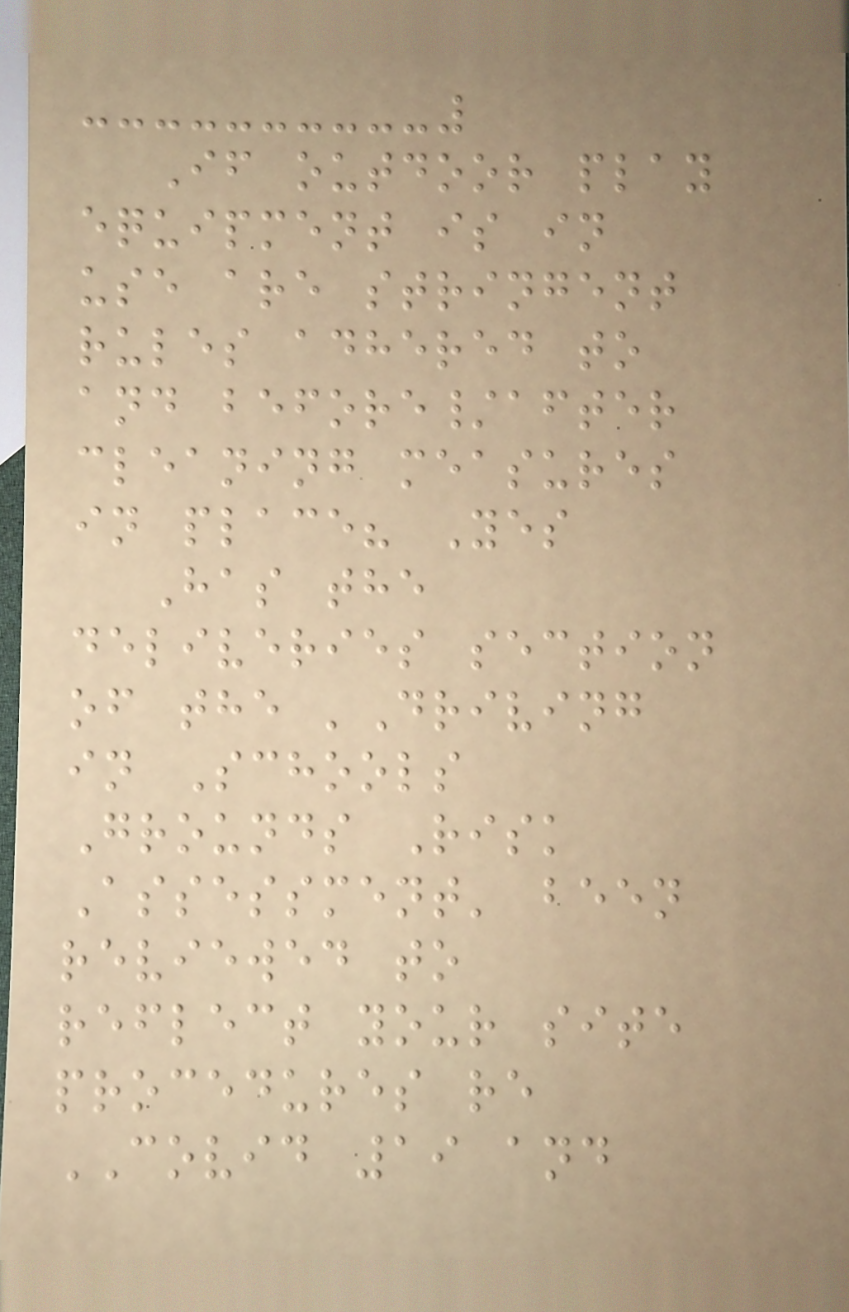If outdoor play
equipment is in
use are stringent
rules adhered to
and before/after
cleaning measures
in place? Yes
Has the
deliveries section
of the 'Driving
in Schools
Grounds Risk
Assessment' been
reviewed to
reflect your site
procedures re
COVID 19 and
